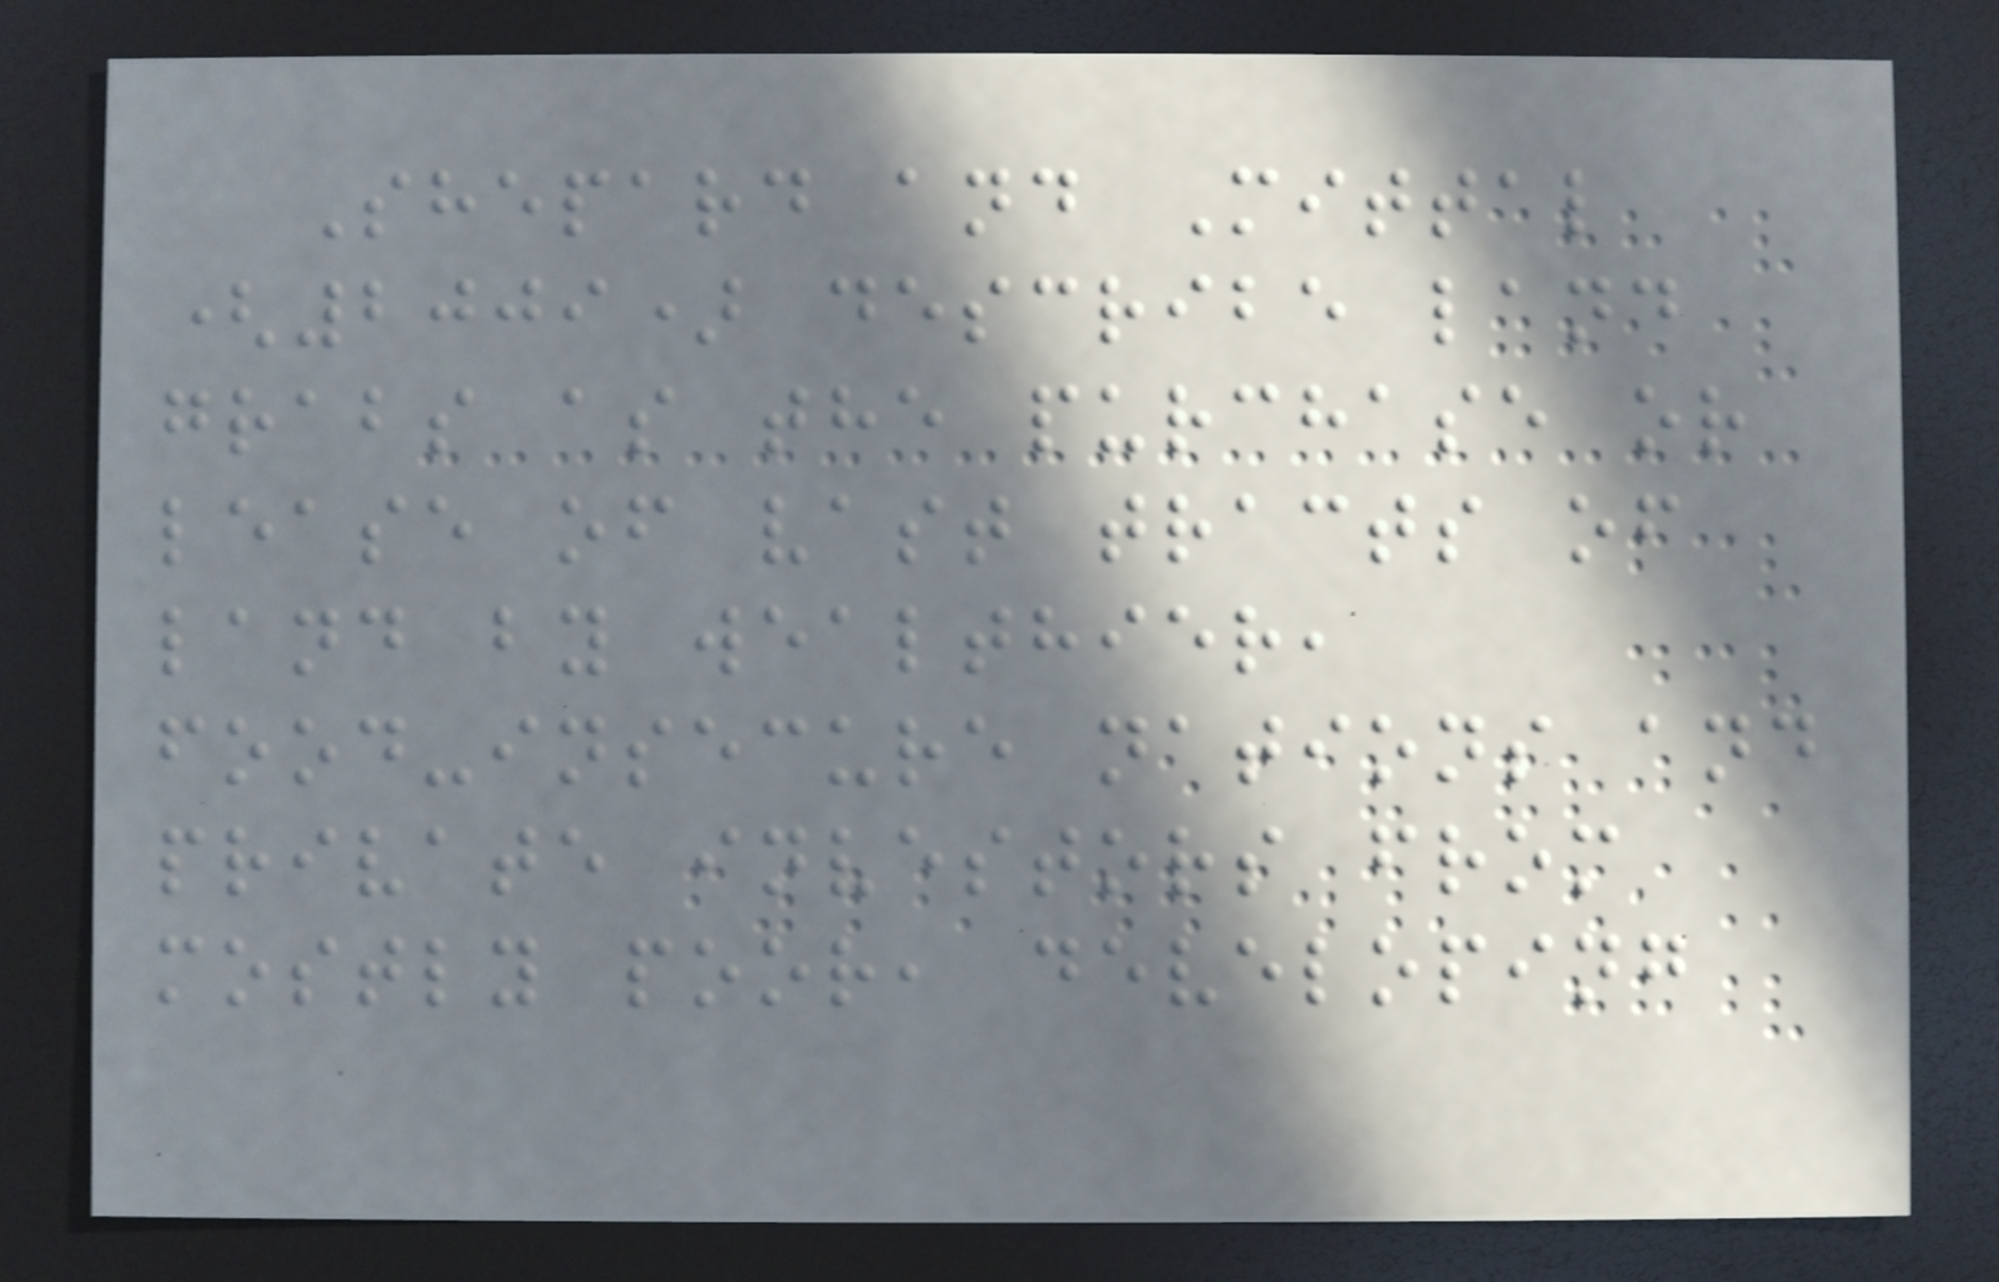Shepard and Mittal
(2009) describe land
grabs as the purchase or
lease of vast tracts of
land by wealthier,
food-insecure nations and
private investors from
mostly poor, developing
